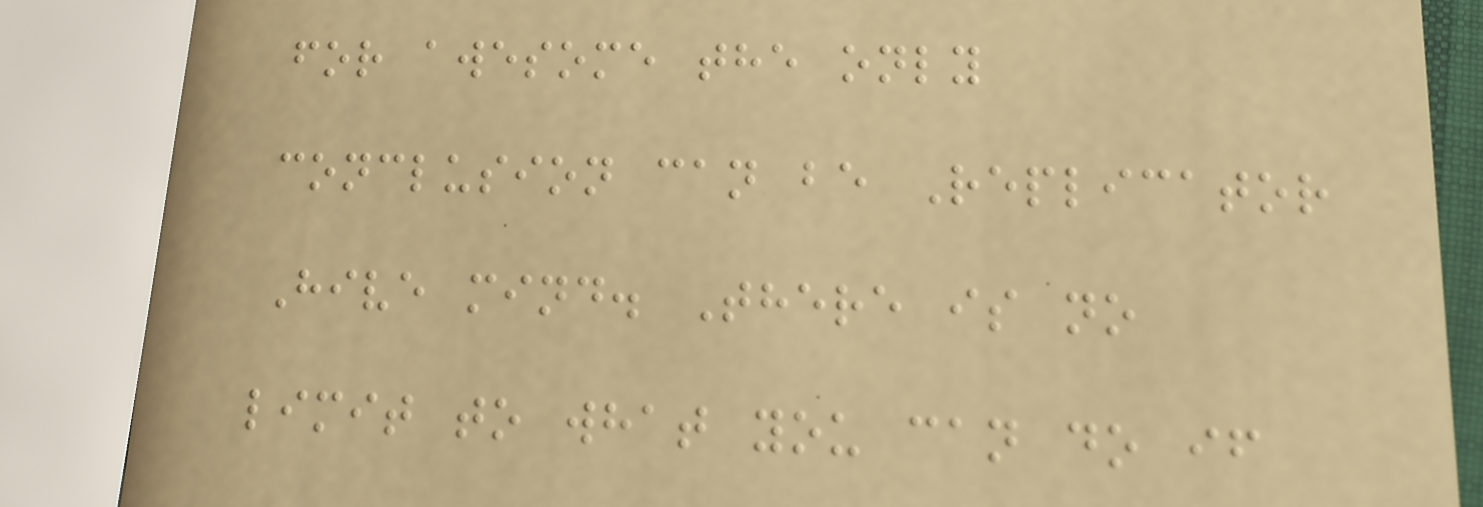for awesome the only
conclusion can be Replicator
Hive mind. There is no
limit to what you can do if
